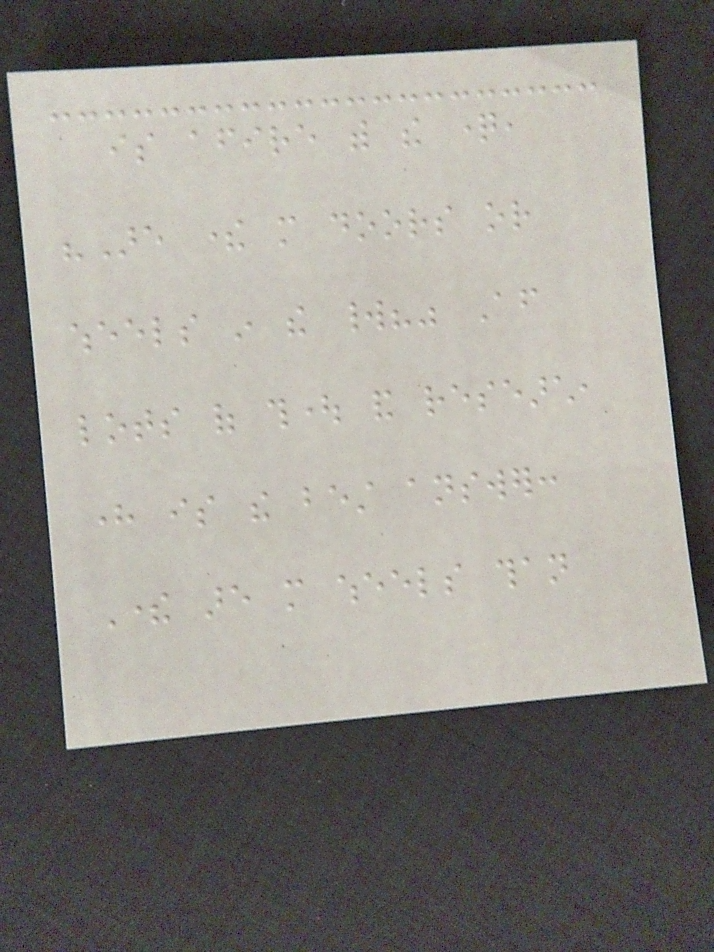is afire with the question,
"Are there more doors or
wheels in the world?" After
lots of thought and research,
here is the best answer:
There are more wheels than
